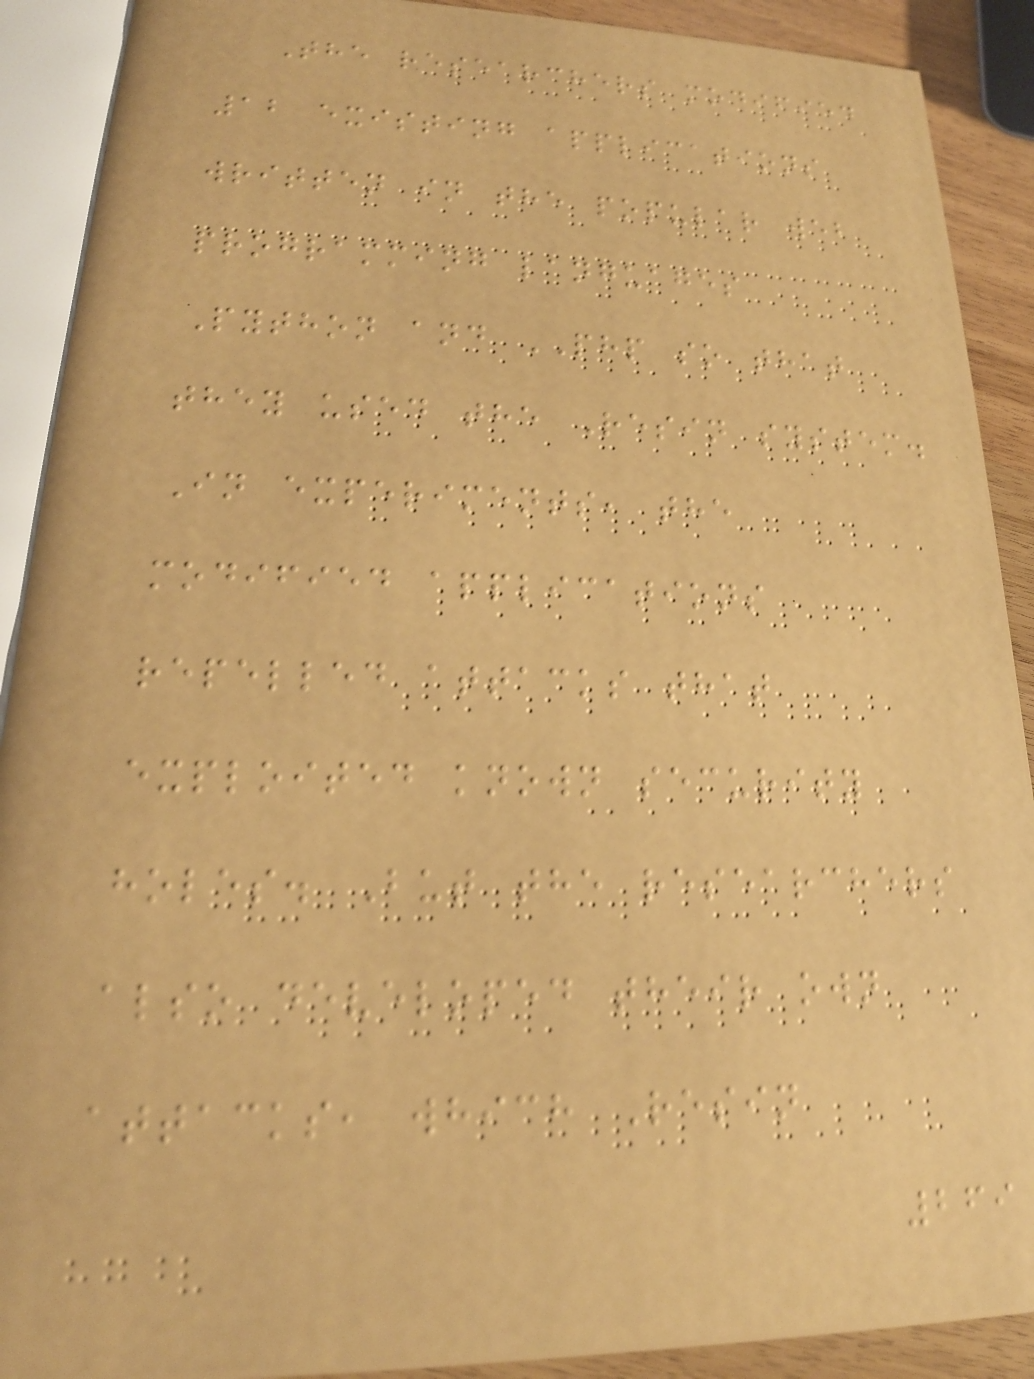The researchers modified
12 existing applications
written in the popular web
programming languages
Python and PHP so that
they used the Resin system.
In experiments, the
modified applications
repelled attacks that
exploited known security
holes. But the researchers
also developed their own
attacks, which Resin
269
